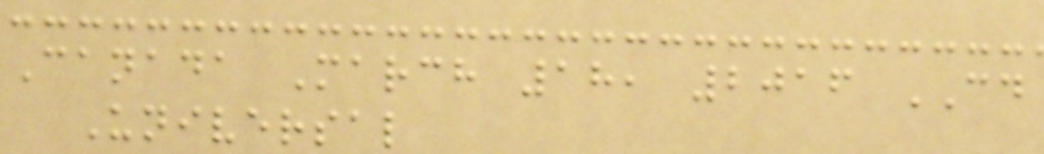Canada March 18, 2016 CD
Universal
